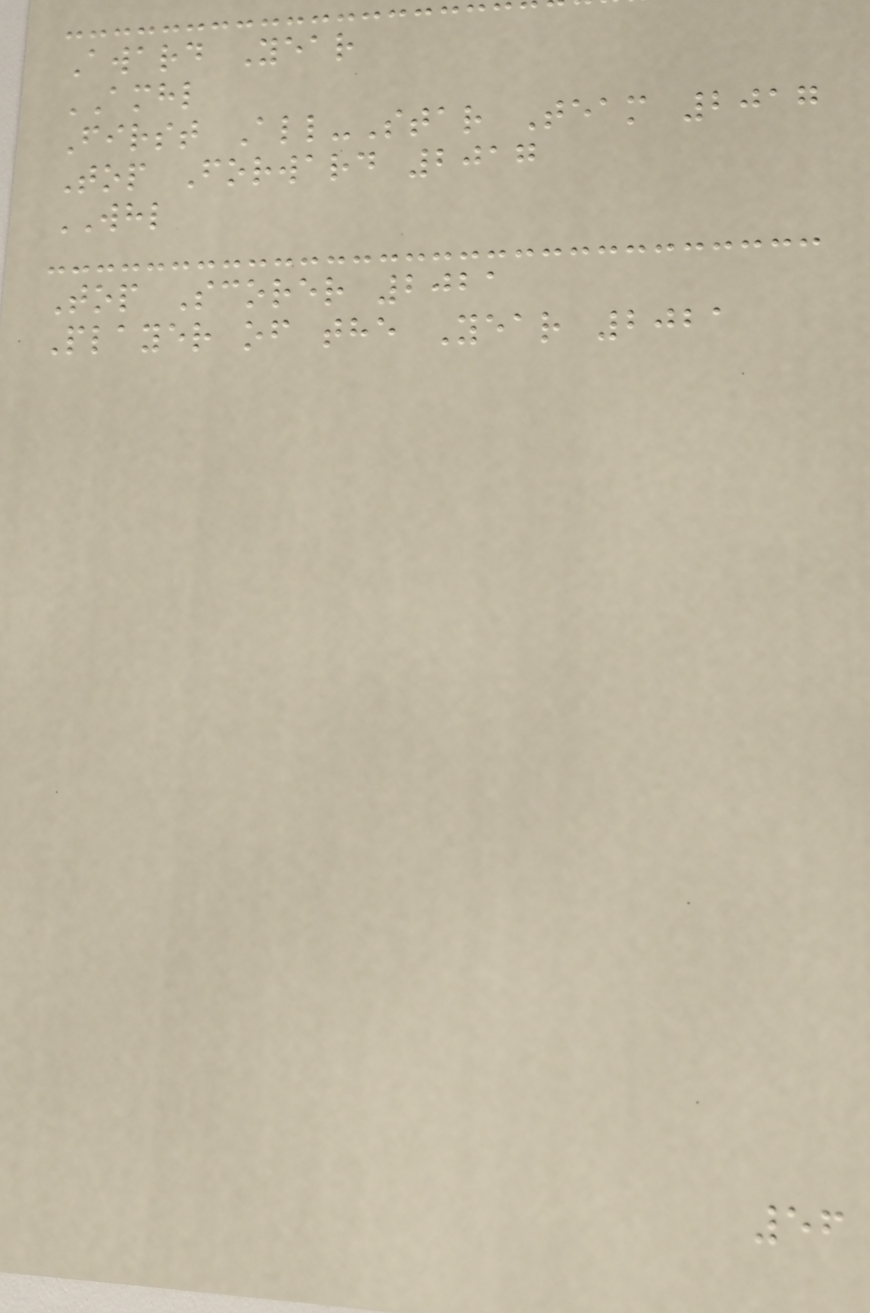Award Year
AMHL
First All-Star Team 2017
Top Forward 2017
WHL
Top Scorer 2021
Player of the Year 2021
56
